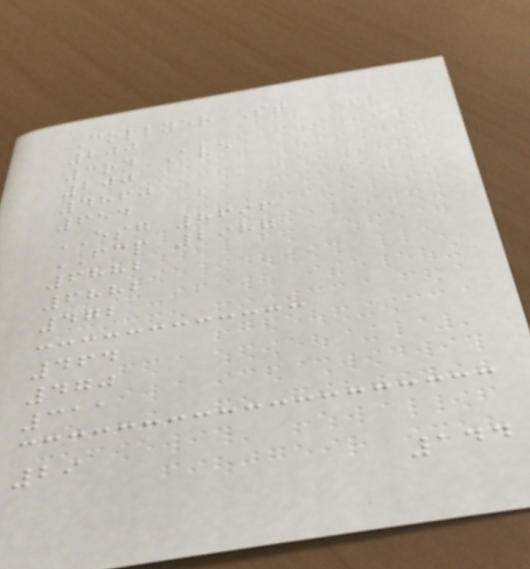Collyer St
200
3rd Ave
200
4860
654
ESG 8696
FCP 2987
6882
6882
472
464
470
311
29
144
